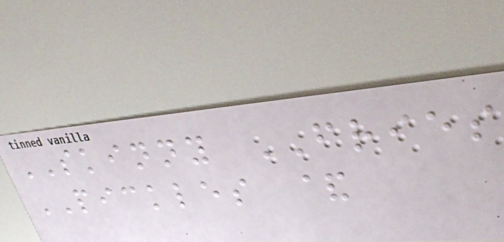SKINNY FRIES
PICKLES &
